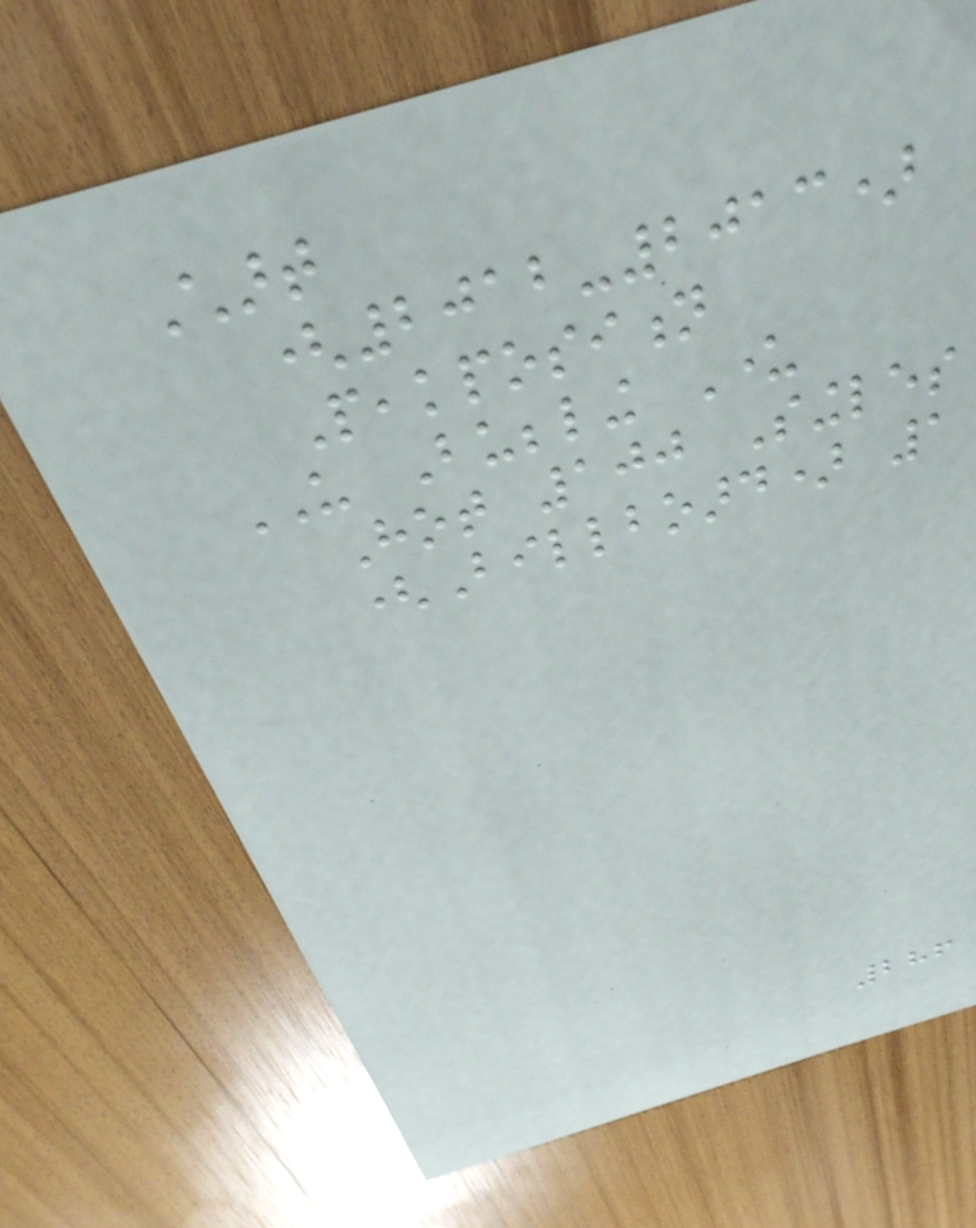Chart
(2012-2013)
Peakposition
US Bubbling Under
Hot 100 Singles
(Billboard) 1
286
